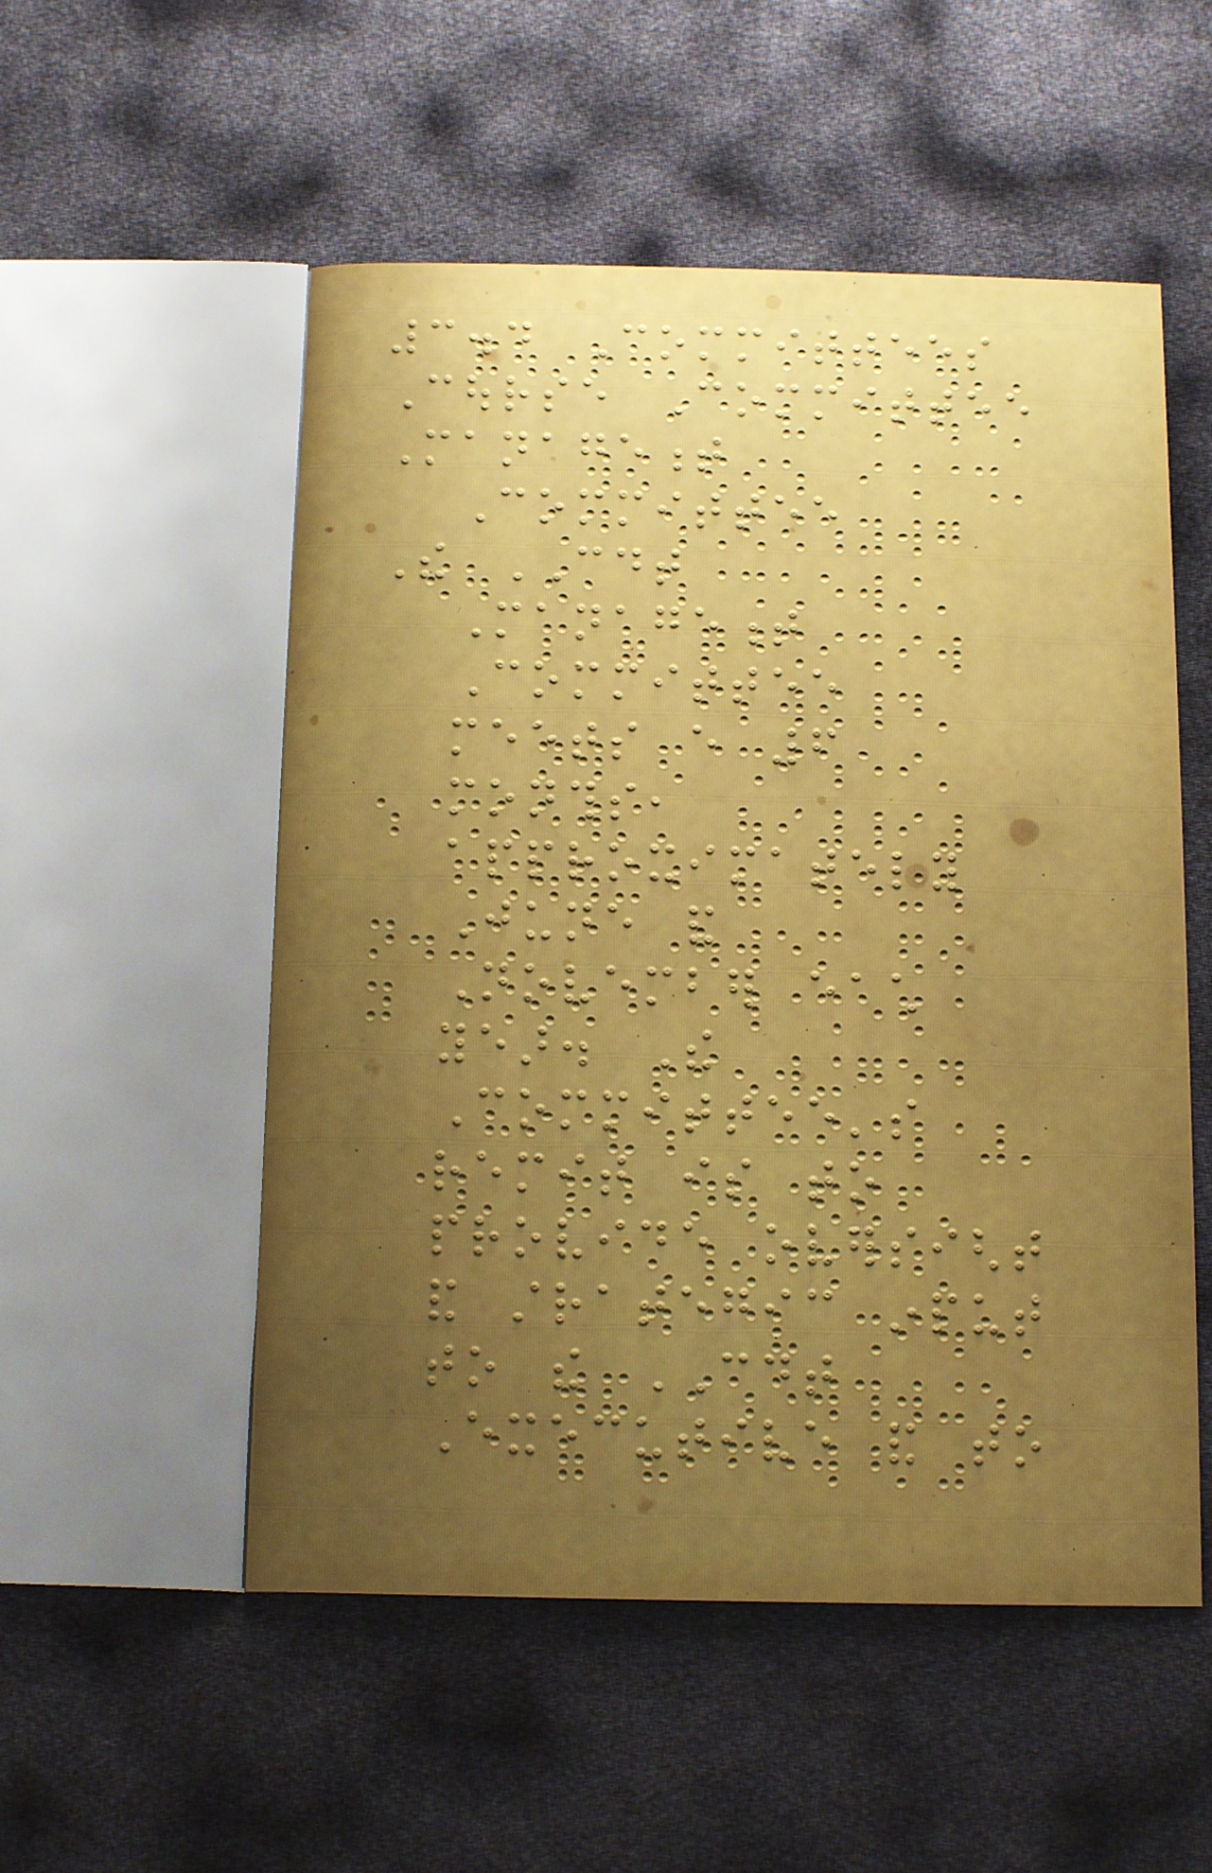3.4 Committees
Course Committee
Management
Committee
The CDT
Management
Committee
meets every 6
months,
approximately
June and
November each
year. The
Committee's
remit is to
provide oversight
and strategic input
to the CDT
Executive and to
